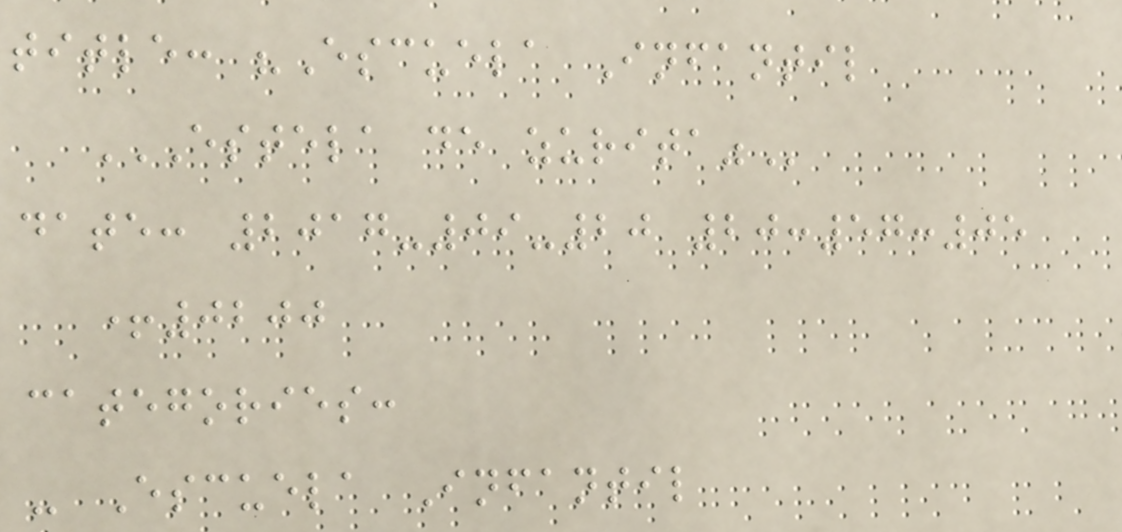title: "Escuela Infantil
ESTELA DE ZURITA"
date: 2017-09-20 20:57:05
+0200
categories:
- Escuela Infantil
